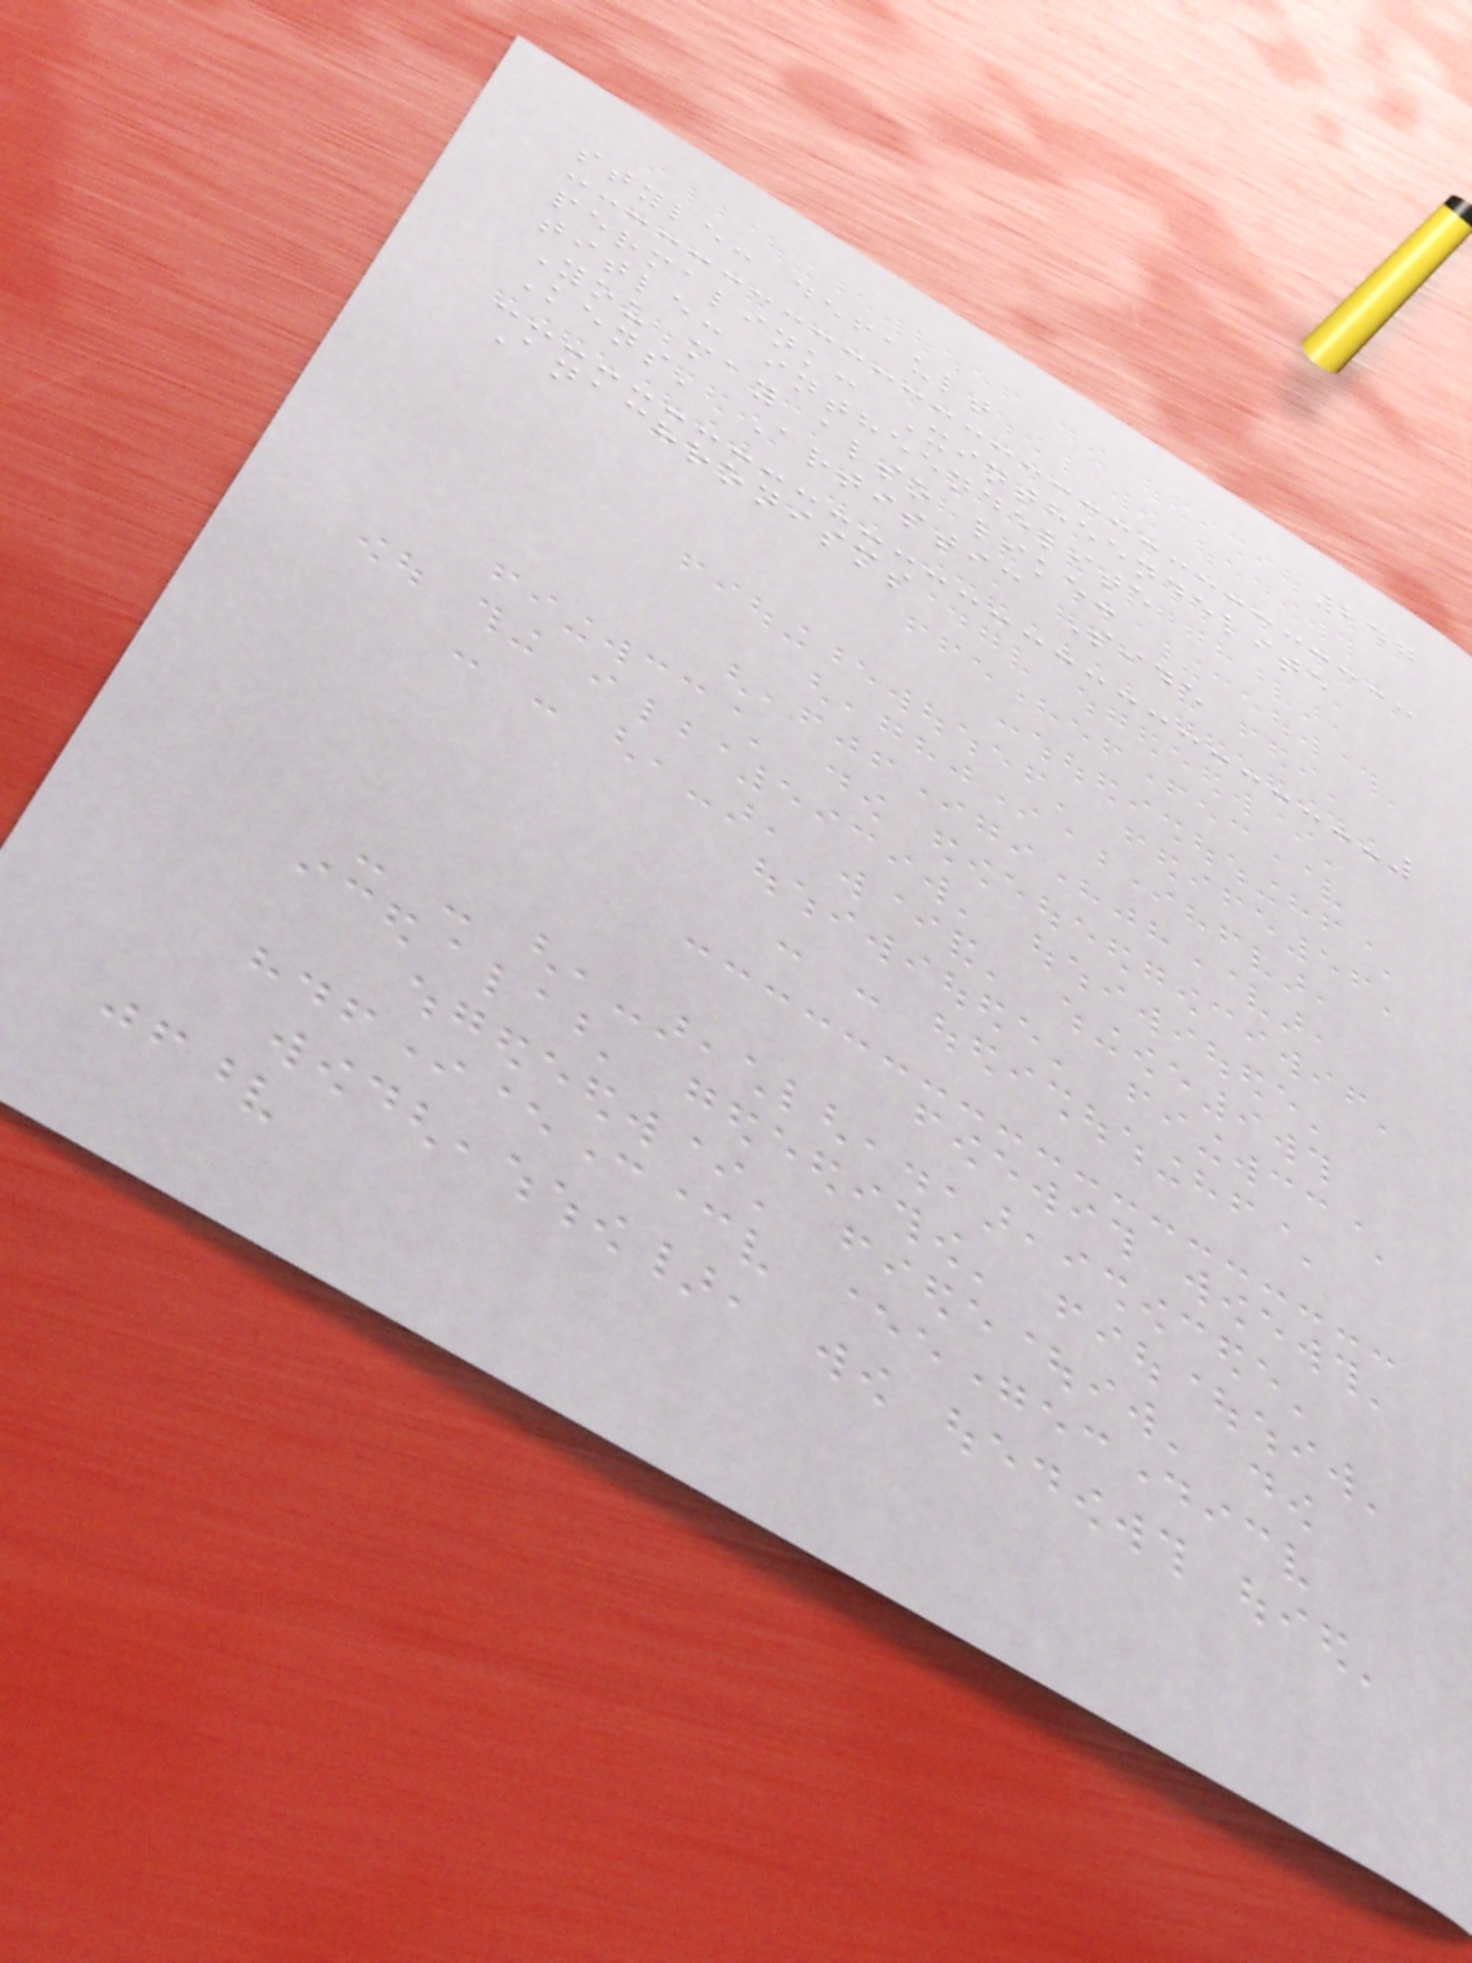247
style: default
permalink: Xintheendelite
title: intheendelite
You may also like:
Kens' Artistic Side
Anachronisms
